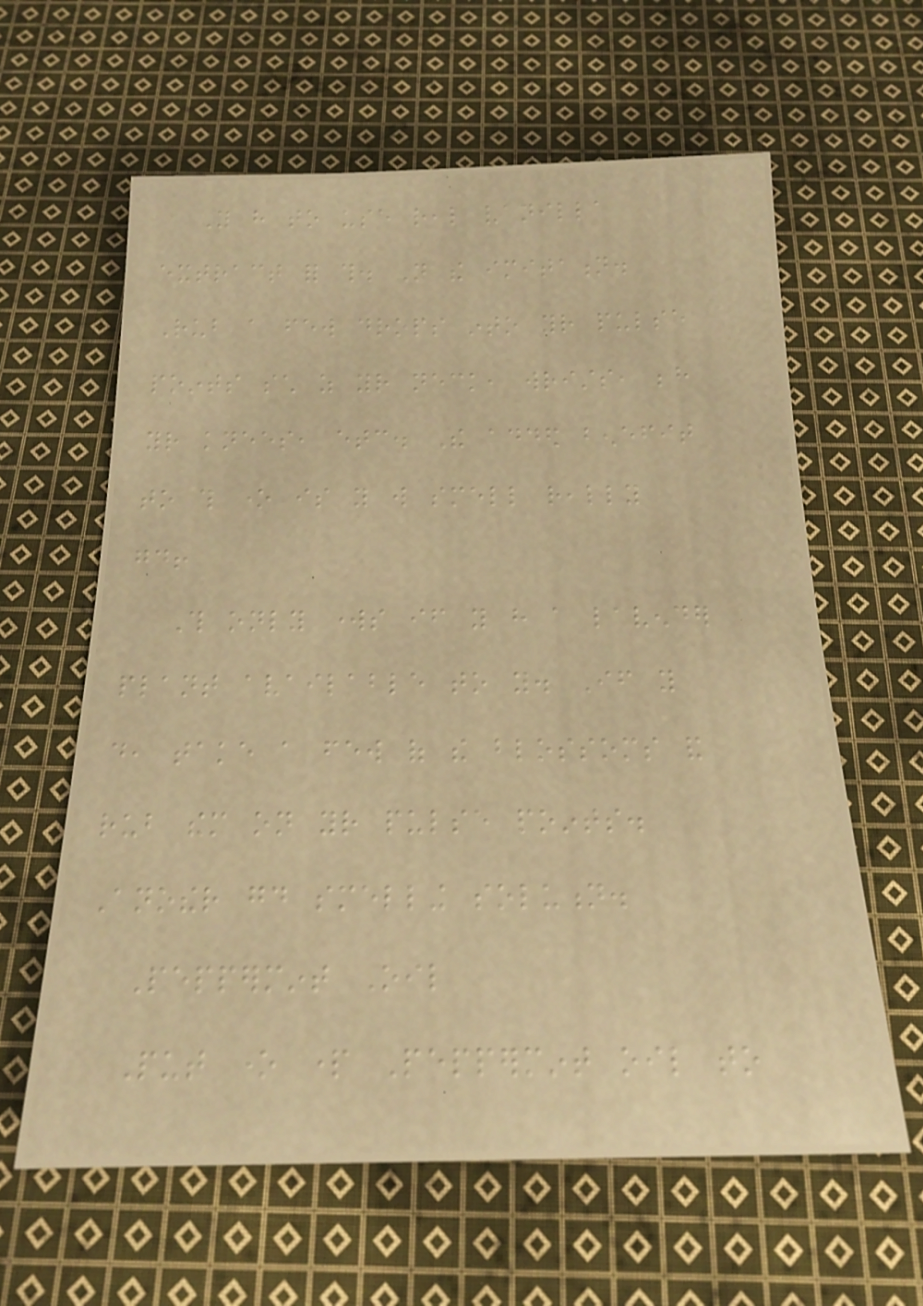You have to use real vanilla
extract for this. Not the imitation.
Rub a few drops into your pulse
points such as your neck, wrists, behind
your knees, etc. The added benefit
to this one is you will smell really
good!
This only works if you have a lavender
plant available to you. If you
do, take a few of the blossoms and
rub them on your pulse points.
Another good smelling solution.
Peppermint Oil
Put one part Peppermint oil to
